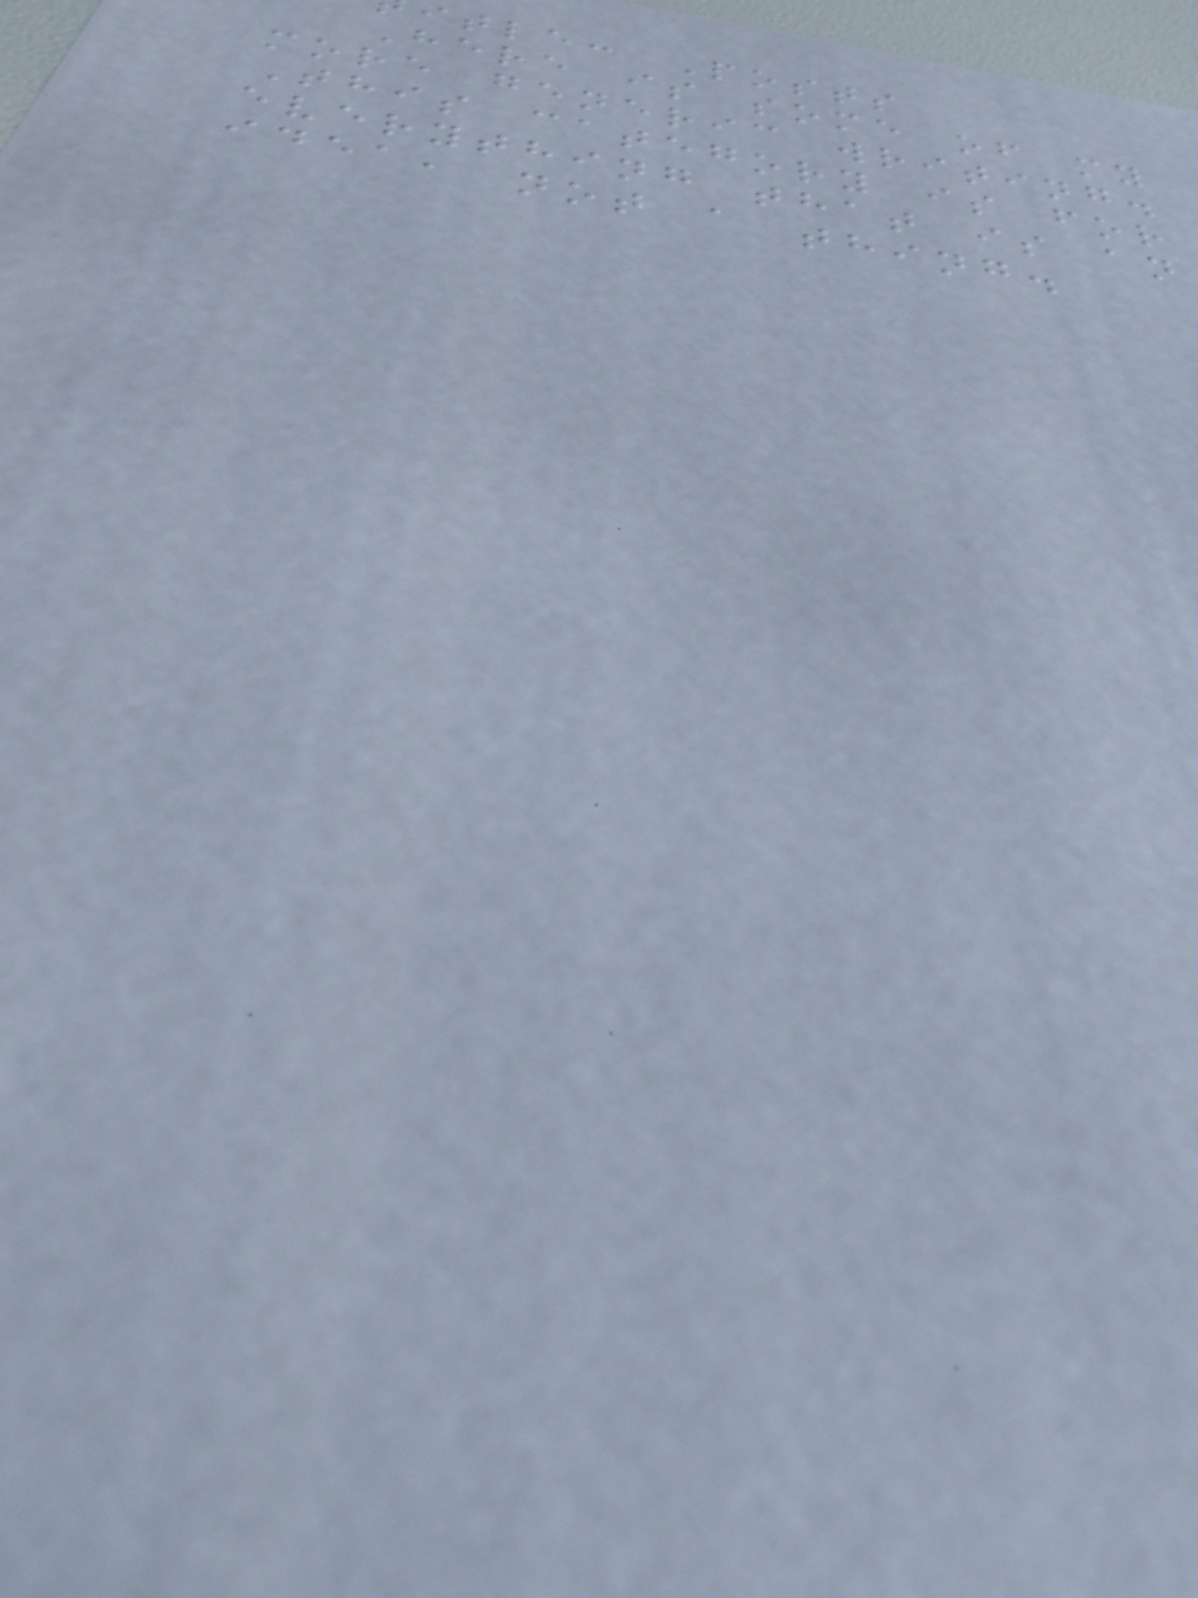itle: Posts
Here is some of my
more generic writing.
This category is for
everything that is an
idea, not a thing.
